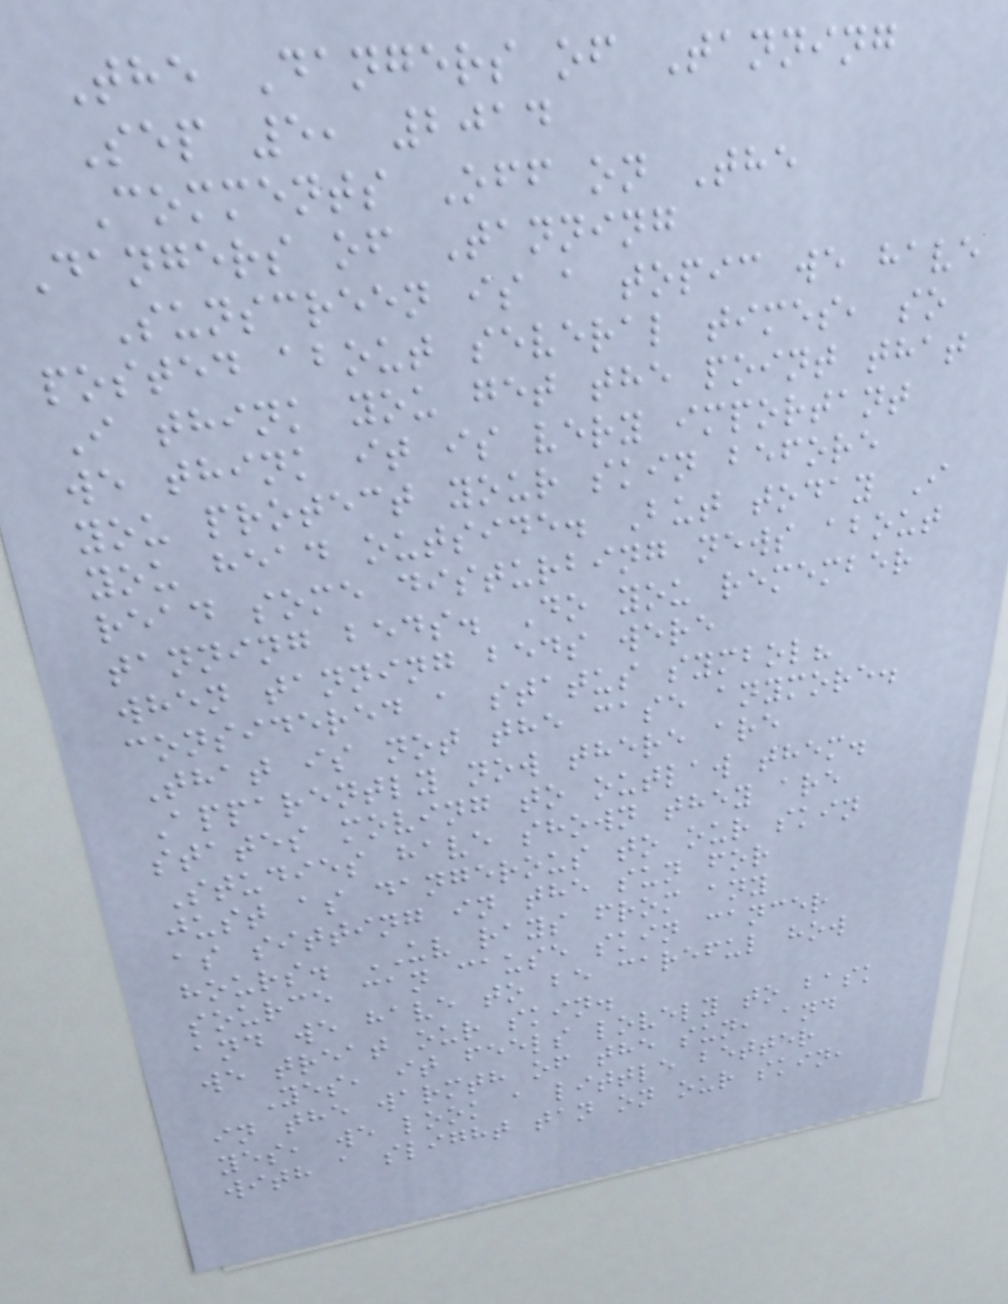The Dangers of Tanning
Sep 5, 2014
Comments Off on The
Dangers of Tanning
Sunscreen is a topic we have
posted about several times, so
I think you get the point that
we think it is very important
you protect your skin before
you head outside. But today I
read some disturbing news about
tanning beds. Do you remember
when tanning beds were
considered a status symbol?
That is not the case anymore.
Apparently now there are
states moving to outlaw them.
Studies have shown they are
just as dangerous to our skin
as sitting in the sun for
hours. UV rays from any
source can cause skin cancer
and we have to be careful how
we treat our skin.
Yes, it feels lovely to bask
in the warmth of the sun, and
yes, we look a little better
with a slight tan on our skin,
